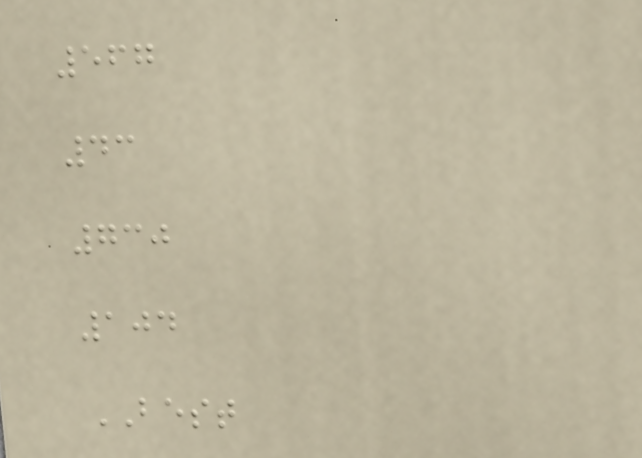567
43
730
104
BEST
